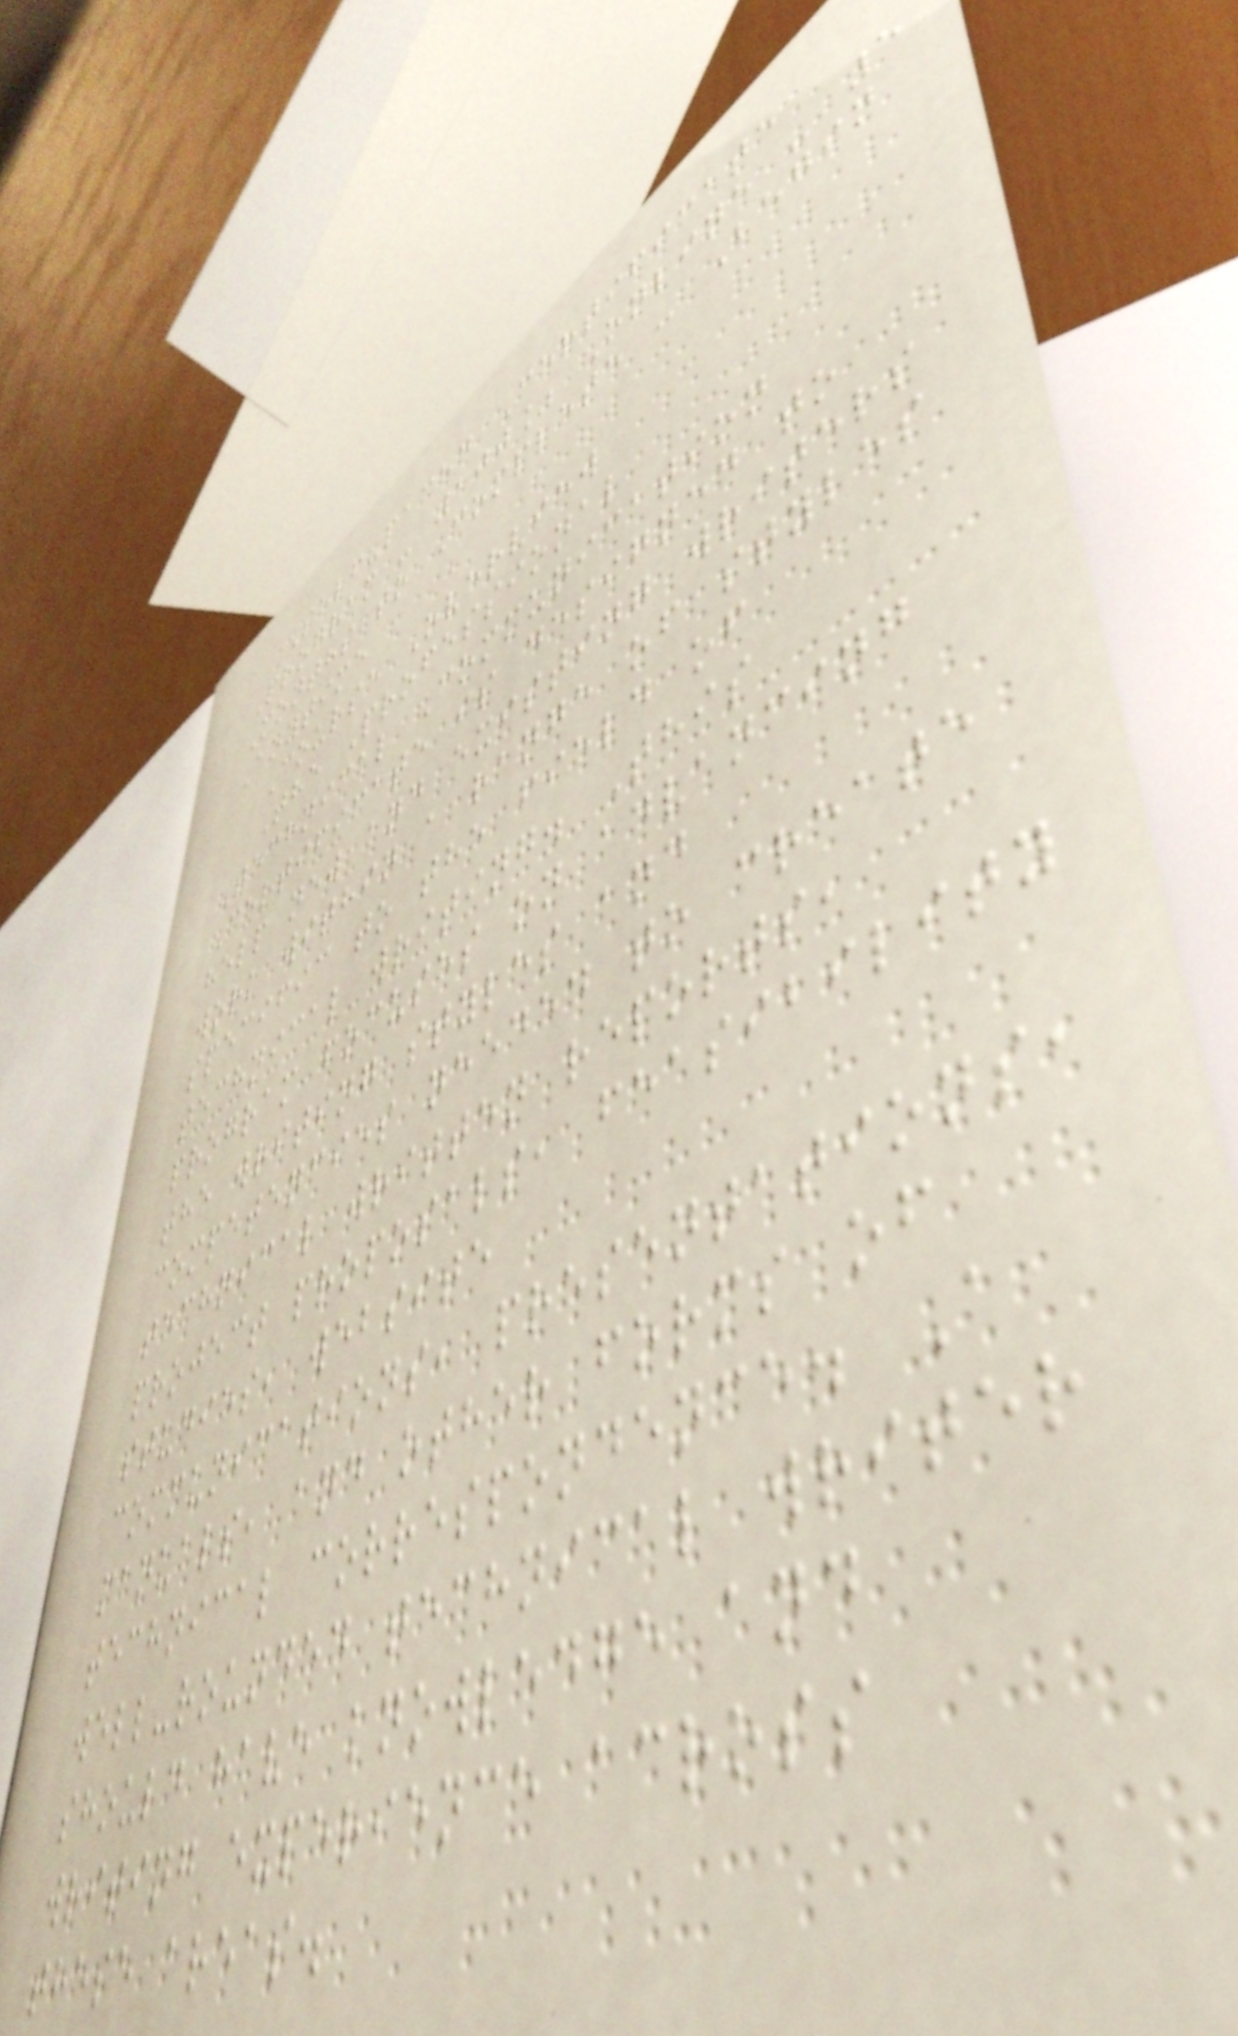Self-paced Certificate
Program - 100% Online - 5
Months to Complete - Begin
Anytime
Course Overview
The Professional
Technical Communication
Certificate is designed to
help new and existing writers
work within a range of styles
specific to the field of
technical writing. This
program focuses on advancing
the writing styles and
competencies needed to create
technical written reports,
project proposals, feasibility
studies, website
communications, presentations,
manuals, and other forms of
technical correspondence. A
well-rounded technical writer
should have knowledge and
writing experience across
these areas.
